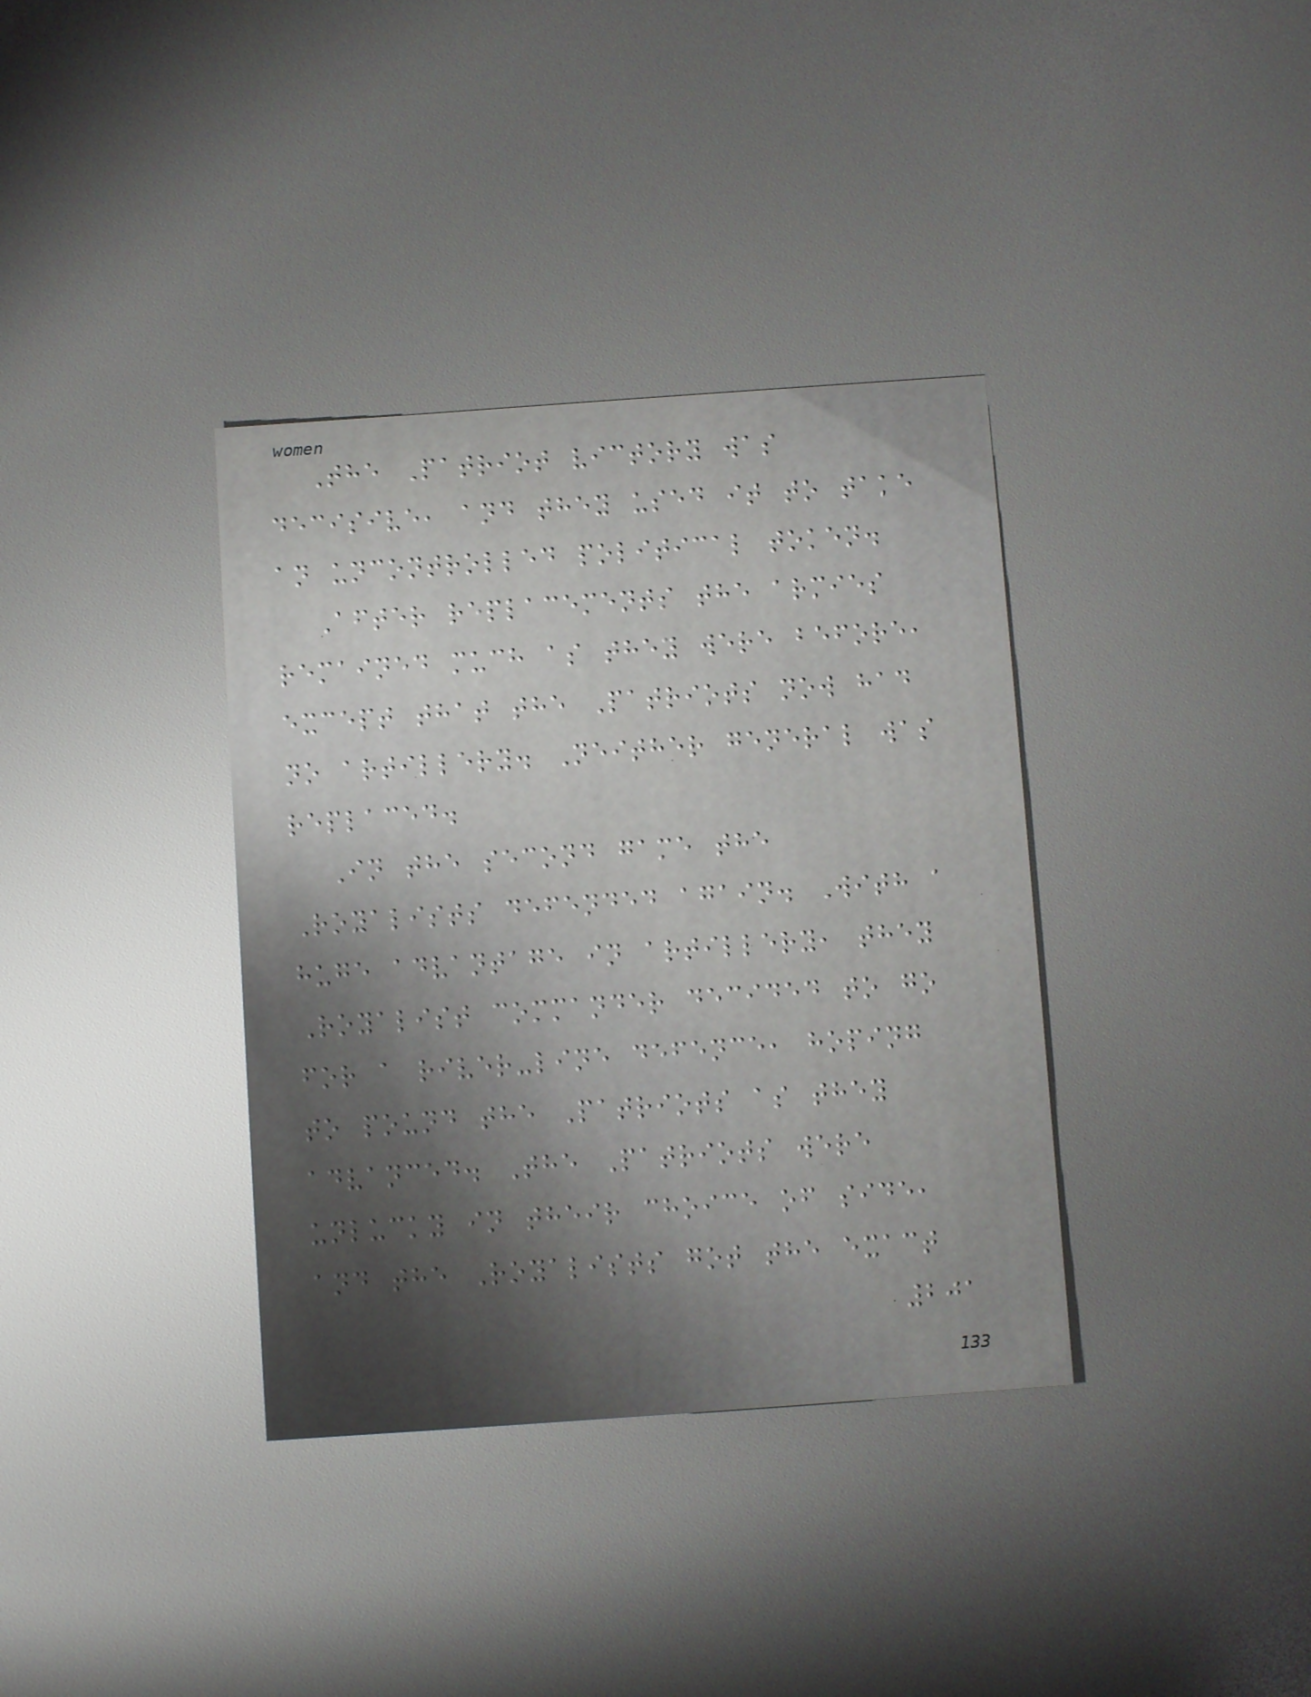The Patriot victory was
decisive, and they used it to take
an uncontrolled political token.
After replacements the armies
remained much as they were before,
except that the Patriots now had
no artillery. Neither general was
replaced.
In the second game the
Royalists defended again. With a
huge advantage in artillery, they
Royalist commander decided to go
for a river-line defence, hoping
to pound the Patriots as they
advanced. The Patriots were
unlucky in their choice of side,
and the Royalists got the exact
201
